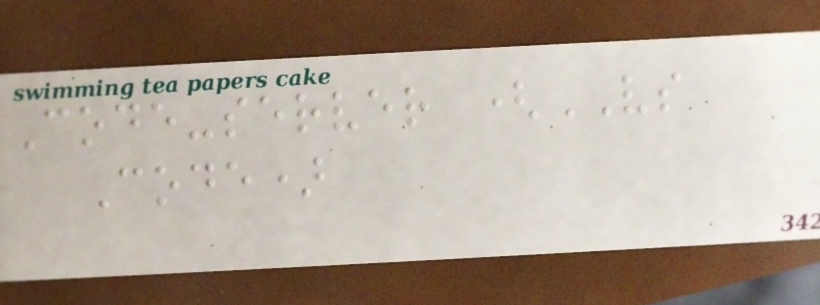Code-server (VS
Code)
